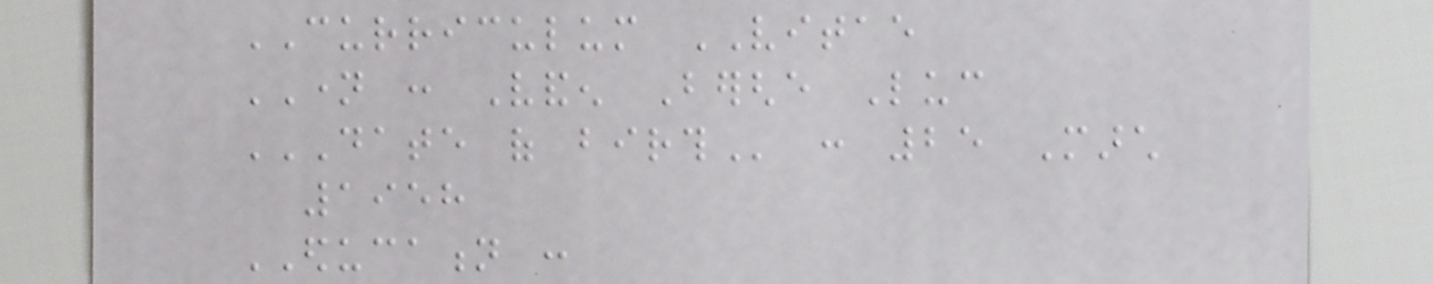CURRICULUM VITAE
NAME : Vanden Berghe Luc
DATE OF BIRTH : 25 March
1958
EDUCATION :
